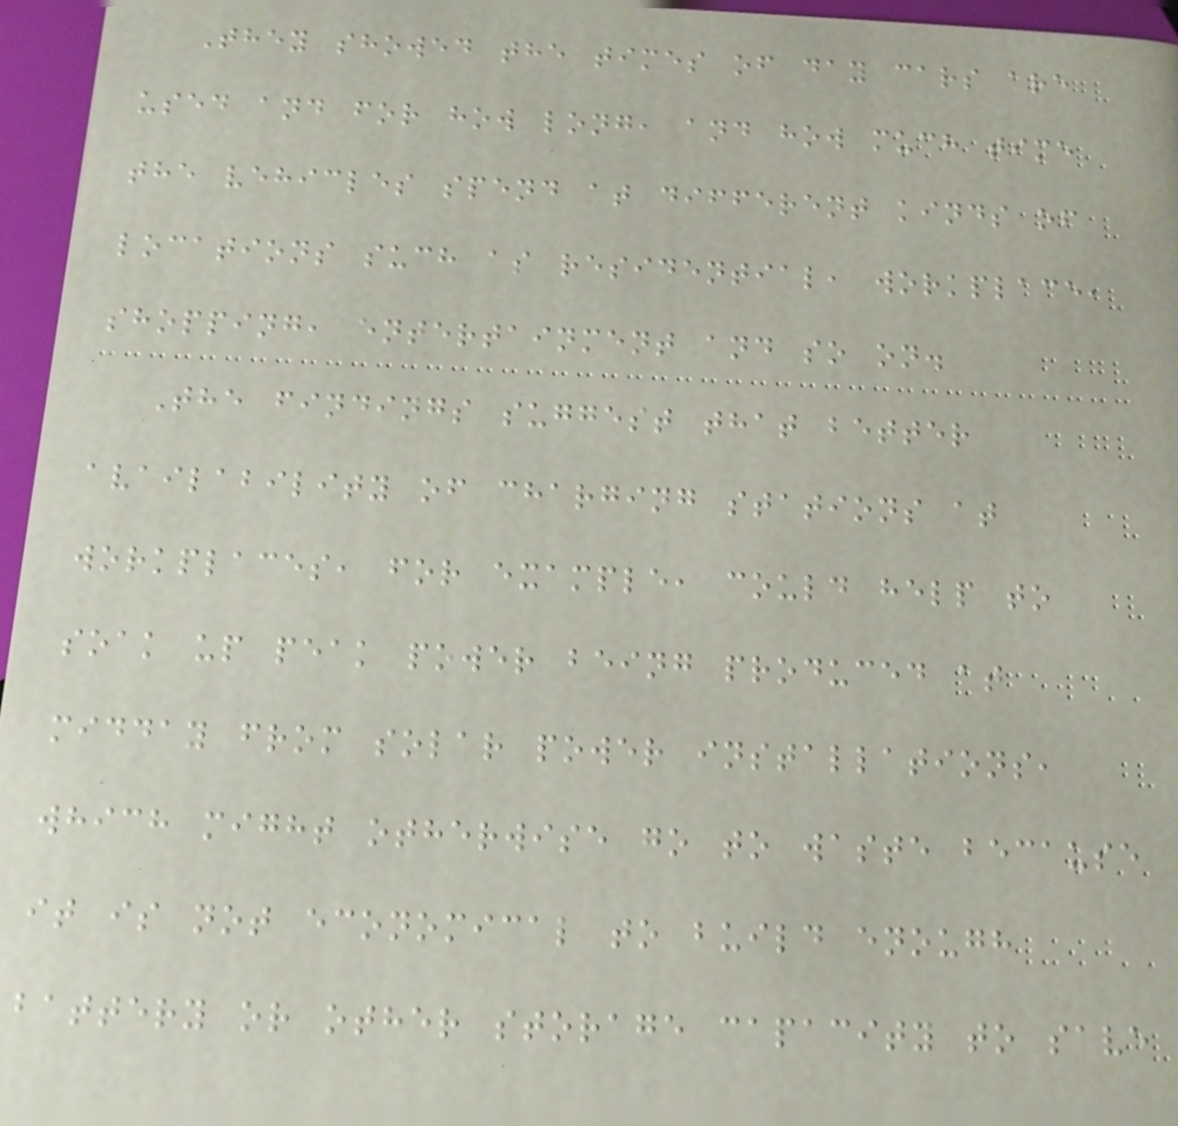They showed the times of day cars are
used and for how long, and how much time
the vehicles spend at different kinds of
locations such as residential, workplace,
shopping, entertainment and so on.
The findings suggest that better
availability of charging stations at
workplaces, for example, could help to
soak up peak power being produced at
midday from solar power installations,
which might otherwise go to waste because
it is not economical to build enough
battery or other storage capacity to save
